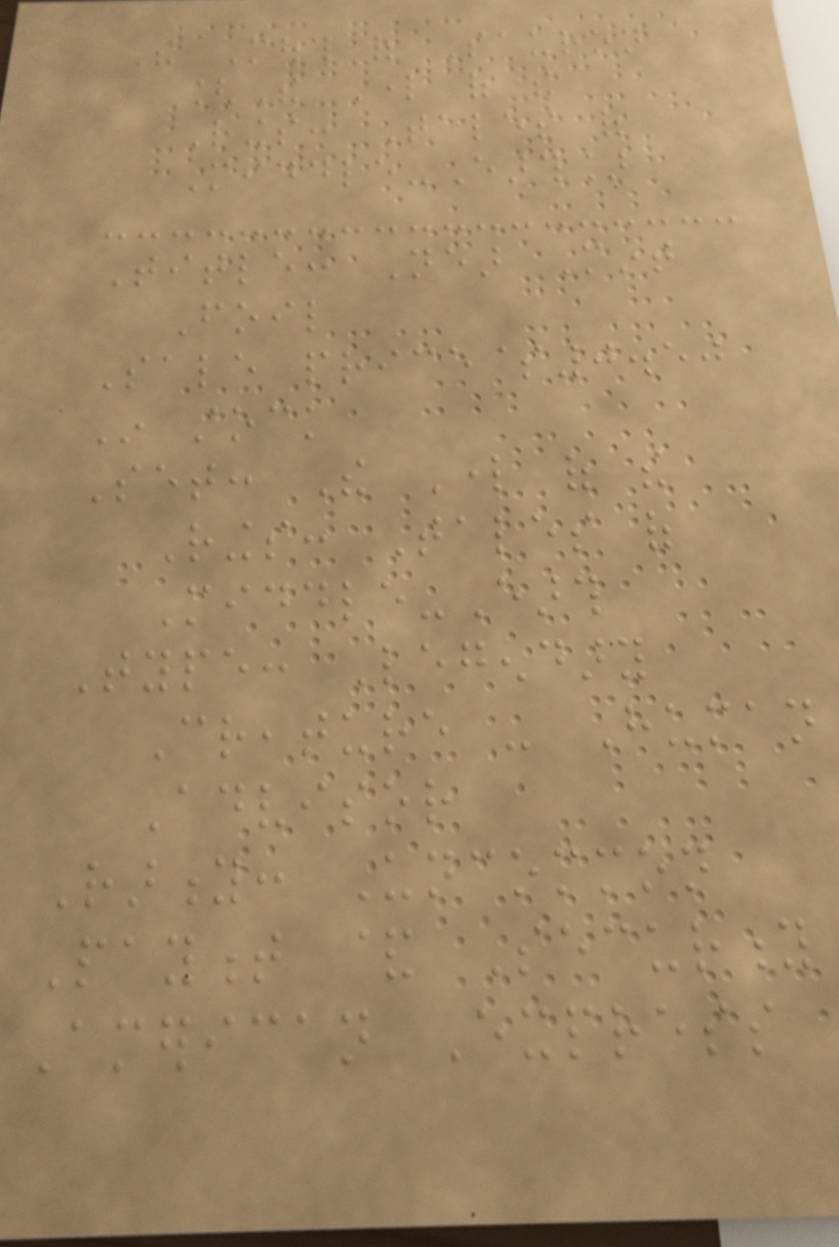The Mouth of Sauron
[The Lord of the
Rings: Tales of
Middle-Earth]
Title: Near Mint
Foil
Sale price$0.50
In stock
Set: The Lord of the
Rings: Tales of
Middle-Earth
Type: Legendary
Creature - Human
Advisor
Rarity: Uncommon
Payment & Security
American Express
